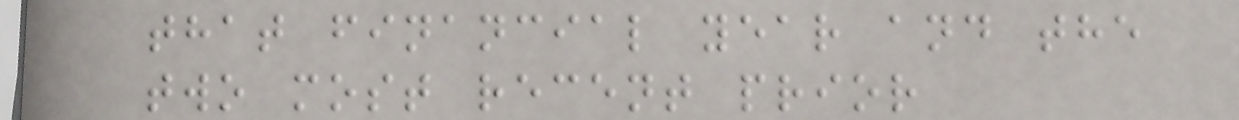that financial year and the
two most recent prior
